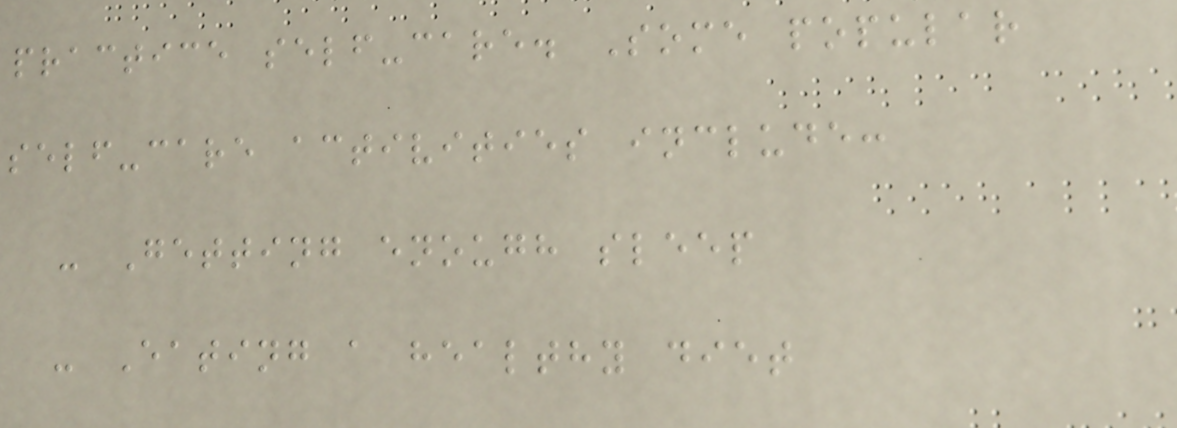practice self-care. Some popular
self-care activities include:
- Getting enough sleep
- Eating a healthy diet
